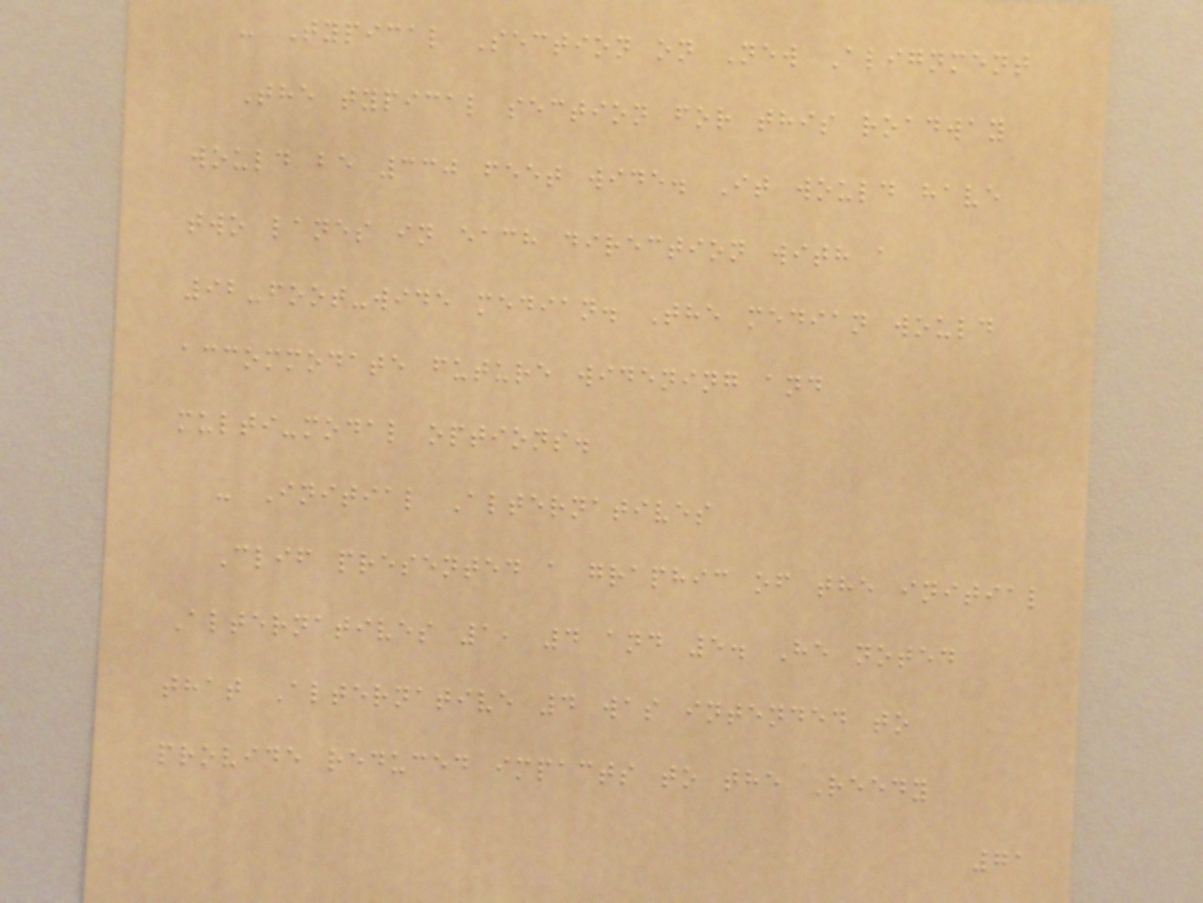- Typical Section on New Alignment
The typical section for this roadway
would be 330 feet wide. It would have
two lanes in each direction with a
92-foot-wide median. The median would
accommodate future widening and
multi-modal options.
- Initial Alternatives
Clif presented a graphic of the initial
Alternatives 1, 4 and 5. He noted
that Alternative 4 was intended to
provide reduced impacts to the Reedy
71
